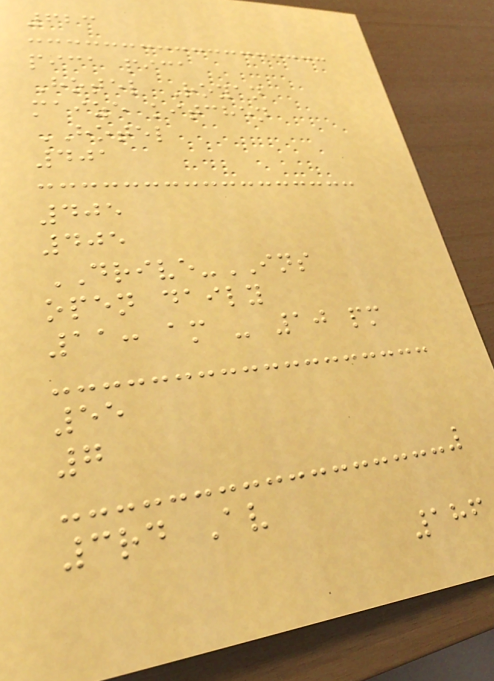623
pica pica
Hotel Royan
maize kitchen
HOTEL
401
405
405
DRIVE-INS
open daily
11: am - 10 pm
55
7
3rd Av
186
